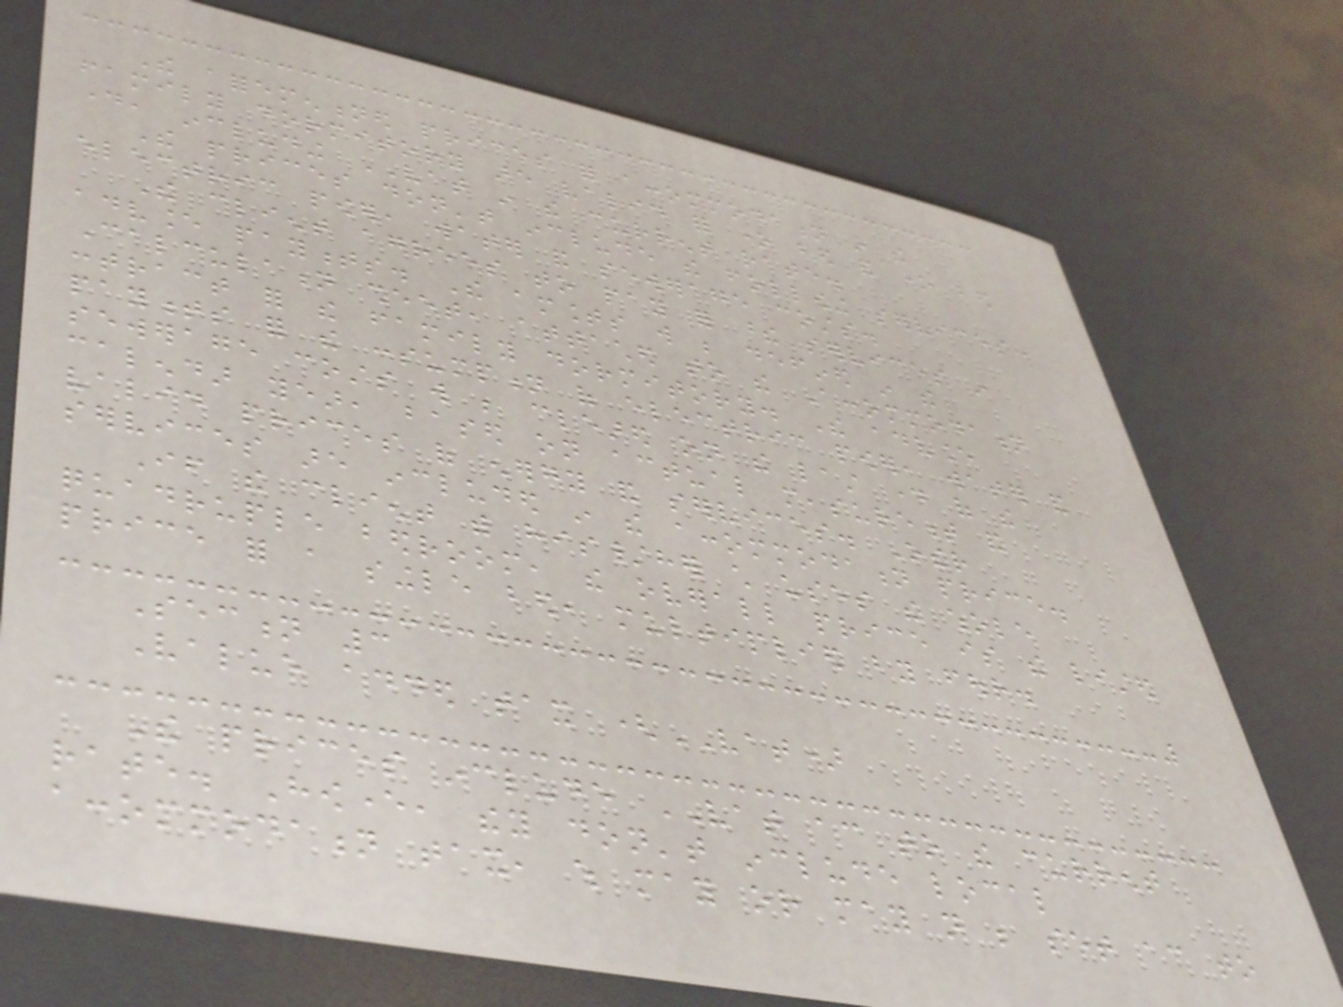The aforementioned prices for accommodation in the
family dormitory are valid for one bed and one bed
day, including VAT in the current rate.
The prices don't include the following services:
electric power, water and sewerage costs.
The client agrees to pay for these services in
advance payments. The amounts will be defined in the
Calculation sheet, attached to the Accommodation
contract for the family dormitory. The advance
payments for the consumption of electric power, water and
sewerage costs will be cleared on the last day of the
calendar year, based on actual measurement and
valid prices of energy and services. Other
services are included in the accommodation price.
If the client with his/her child uses the whole
quadruple bedroom, the overall price is the listed
price for a single bed, multiplied by four.
Section 3
Value added tax (VAT)
The prices include VAT according to the current
rate. However, they don't include local
accommodation tax, which may or may not be set according to
